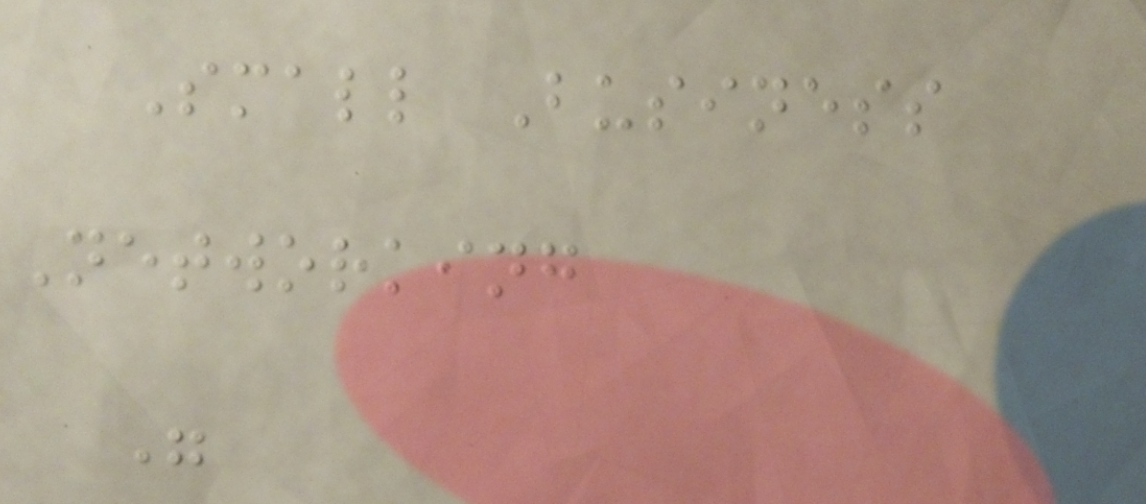Small Business
Networking
"
